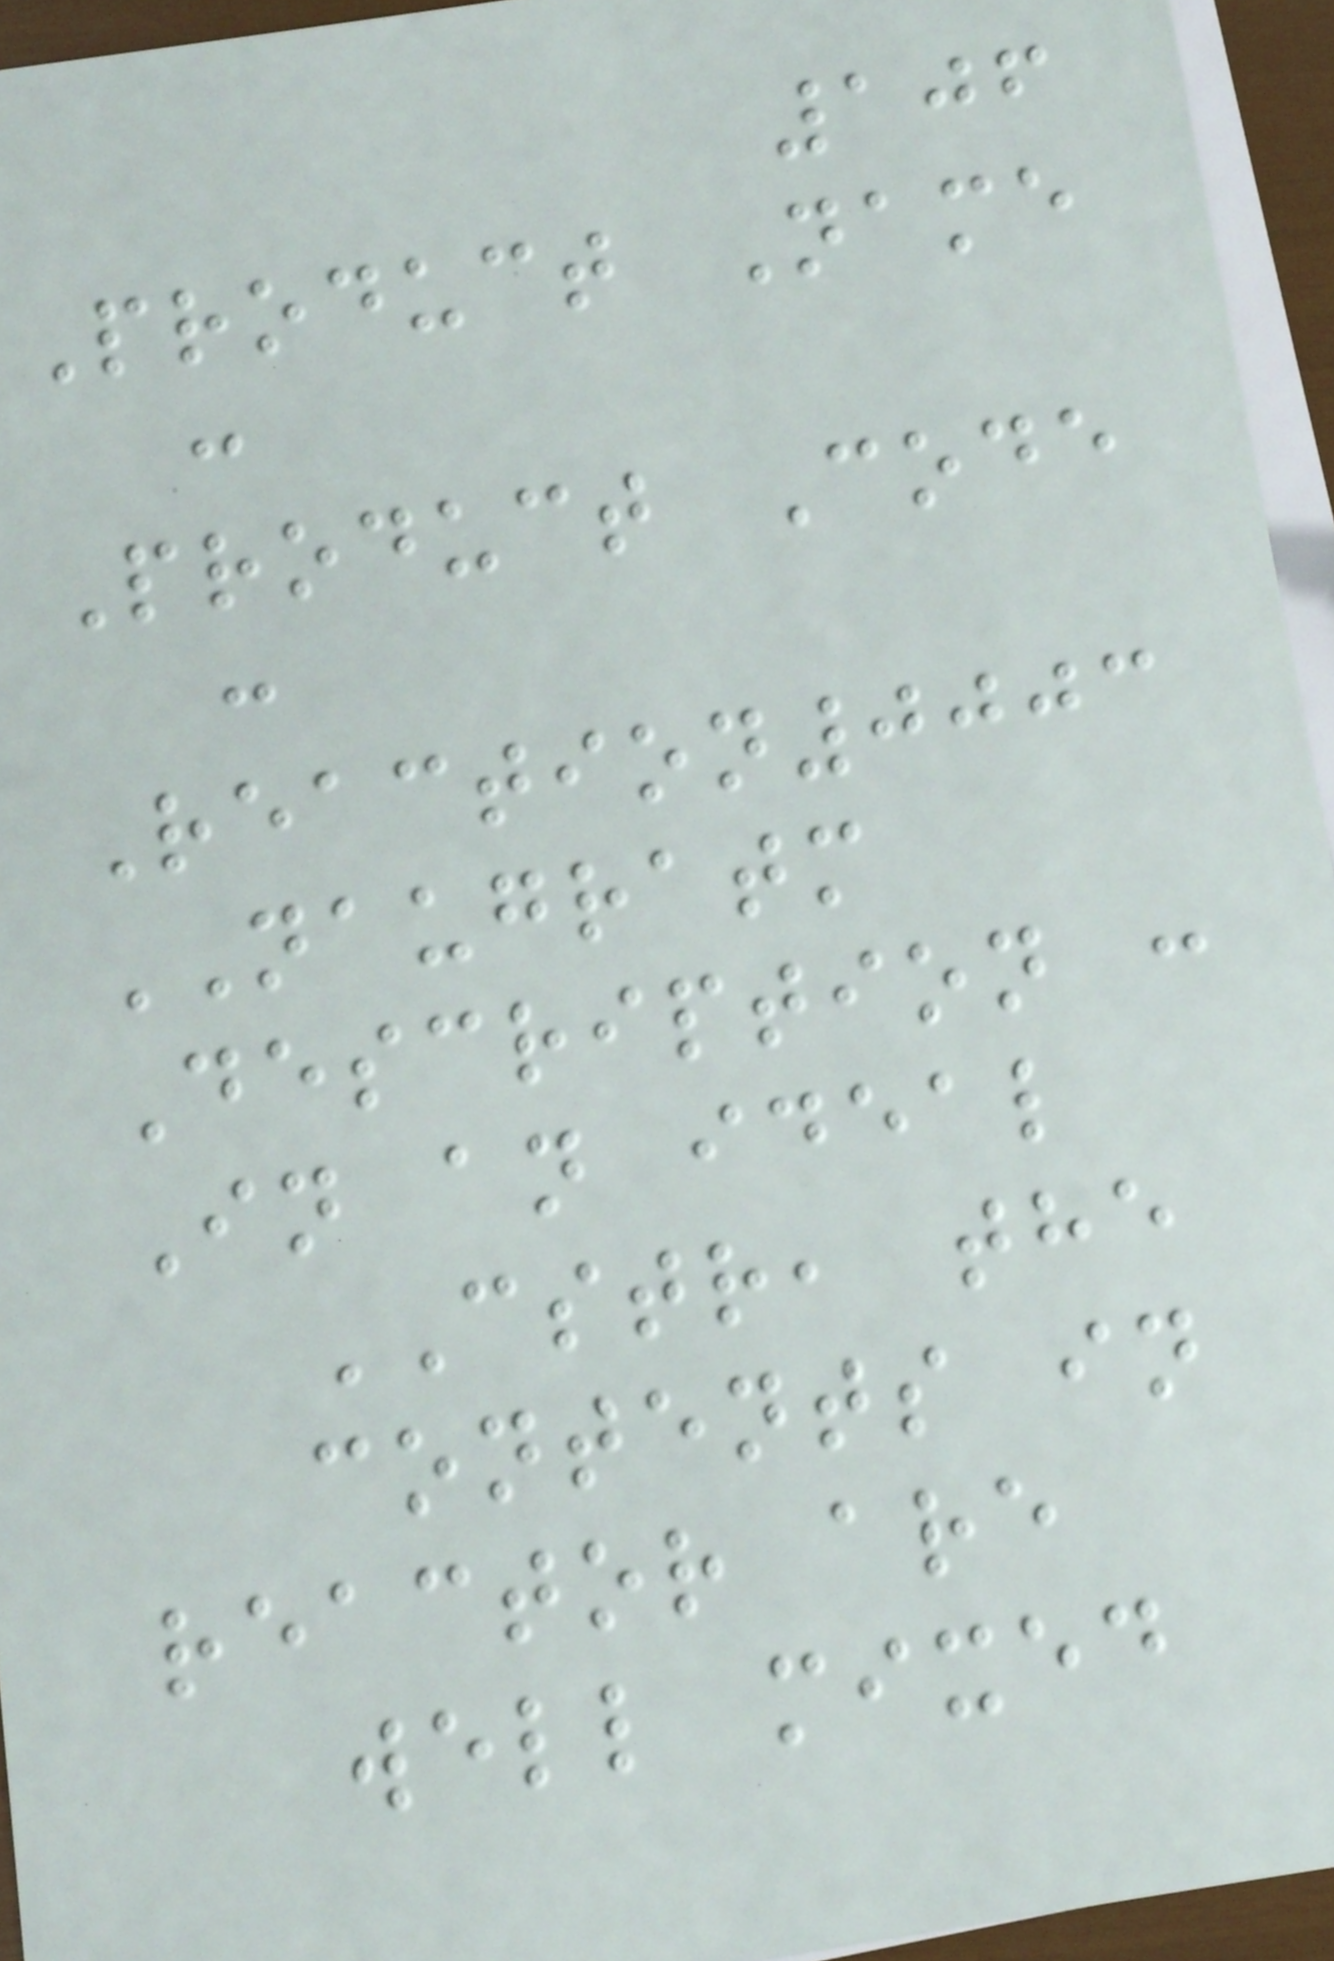106
Product Name
:
Product Code
:
Reaction0003
NAUGRATM
Description :
In an ideal
CSTR, the
contents in
reactor are
well mixed
